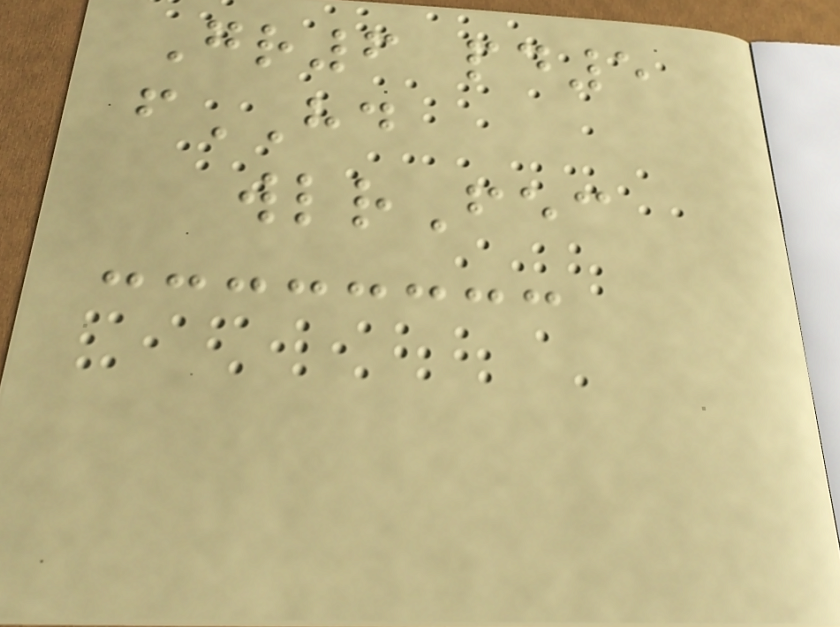Gr6 pd5
fHD
wlrFec
